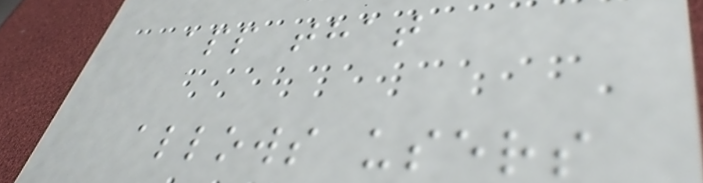app that
allows users
